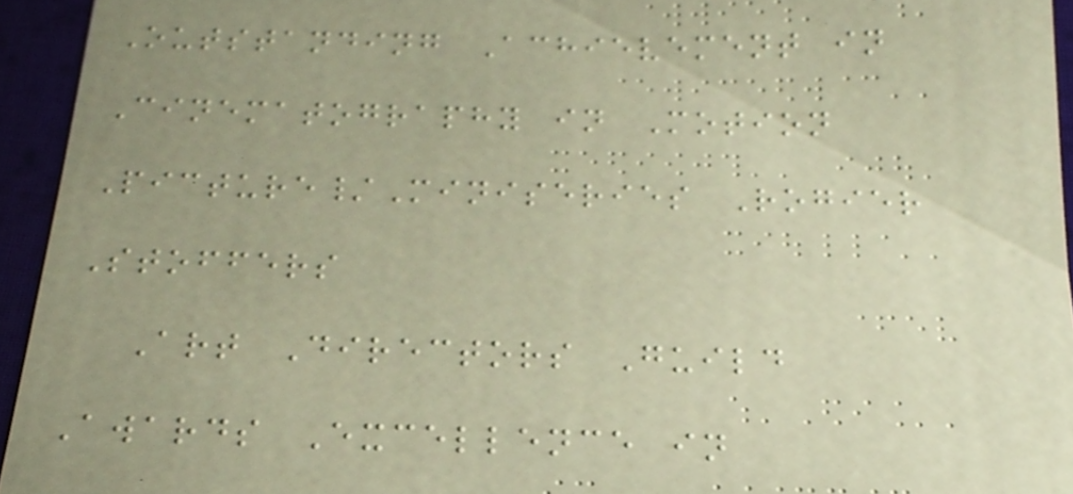Outstanding Achievement in
Cinematography in Motion
Picture/Miniseries Rogier
Stoffers
Art Directors Guild
Awards Excellence in
